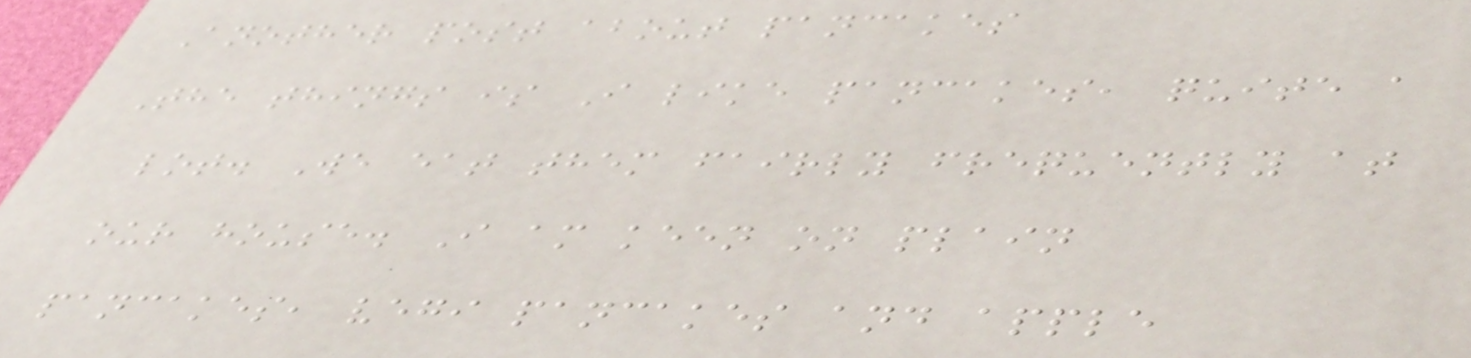Another post about pancakes
The things is I like pancakes, quite a
lot. We eat them fairly frequently at
our house. I am keen on plain
pancakes, vegi pancakes and apple
